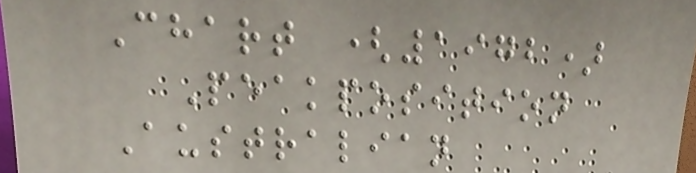Chart (1972)
Peakposition
Australian
